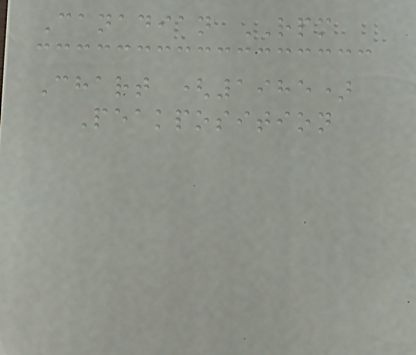Canadian RPM
Chart (1985)
Peakposition
